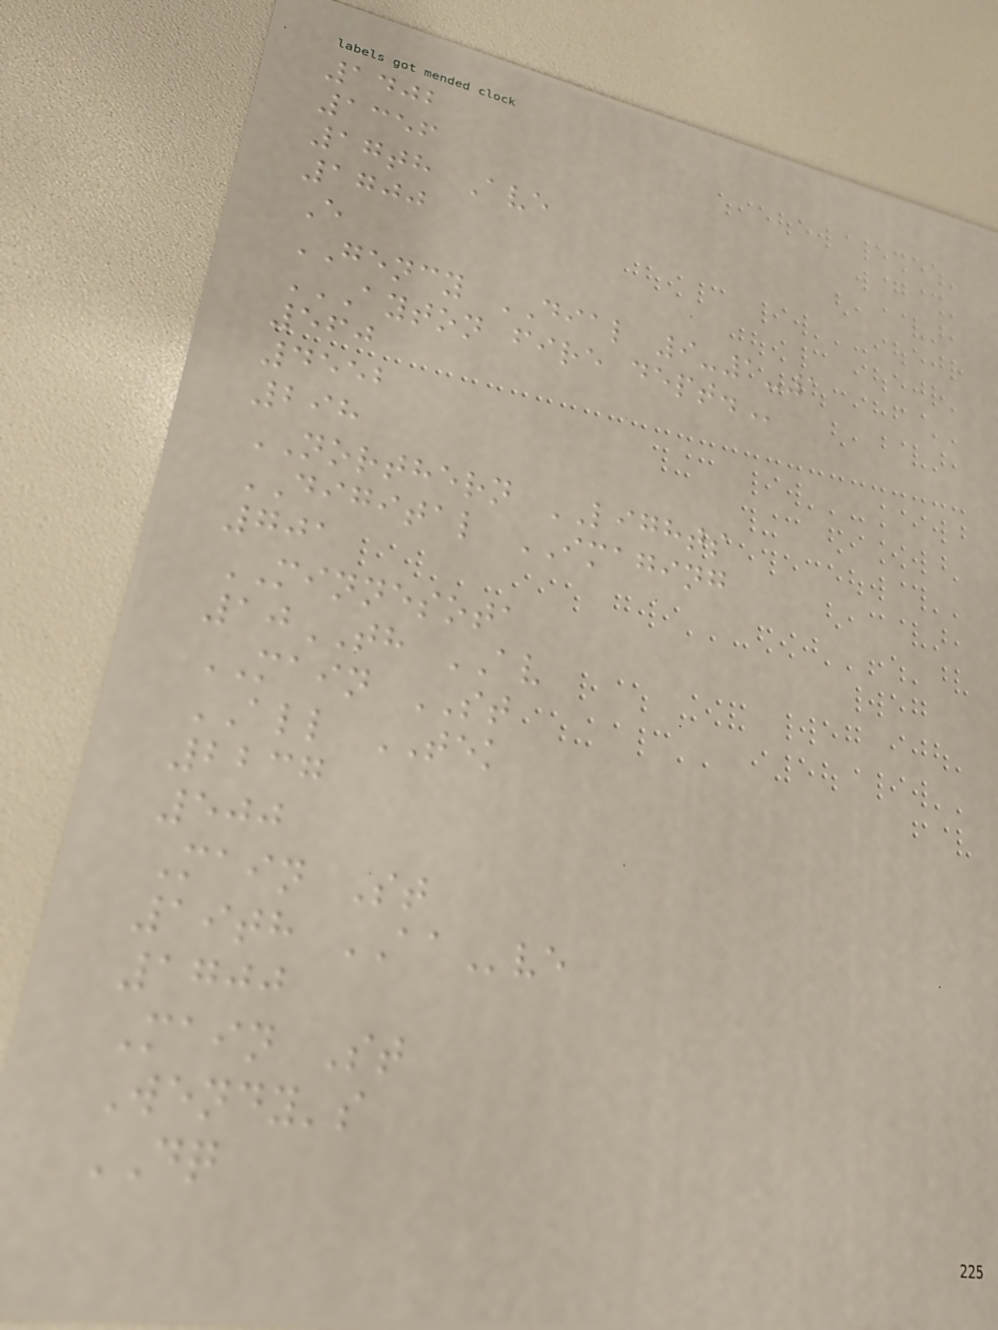1402
1356
17th Ave
1700
E
GENCY DIAL 9-1-1
AYTON FIRE DEPT.
560
4552
298
NORTHERN LIGHTS
DIGITAL IMAGING
701
MINNESOTA
10TH AV
MAIN ST
ALL TEK
2237
500
Main St
19th AAve
1700
Main St
Wendy's
DQ
